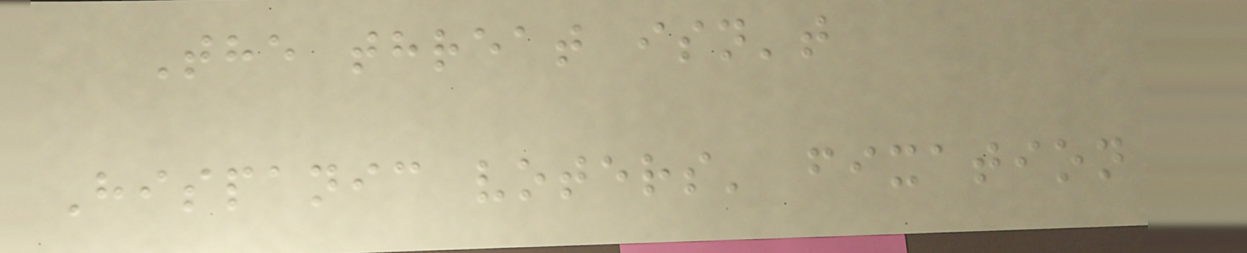The threat isn't
Hispanic voters' fixation
